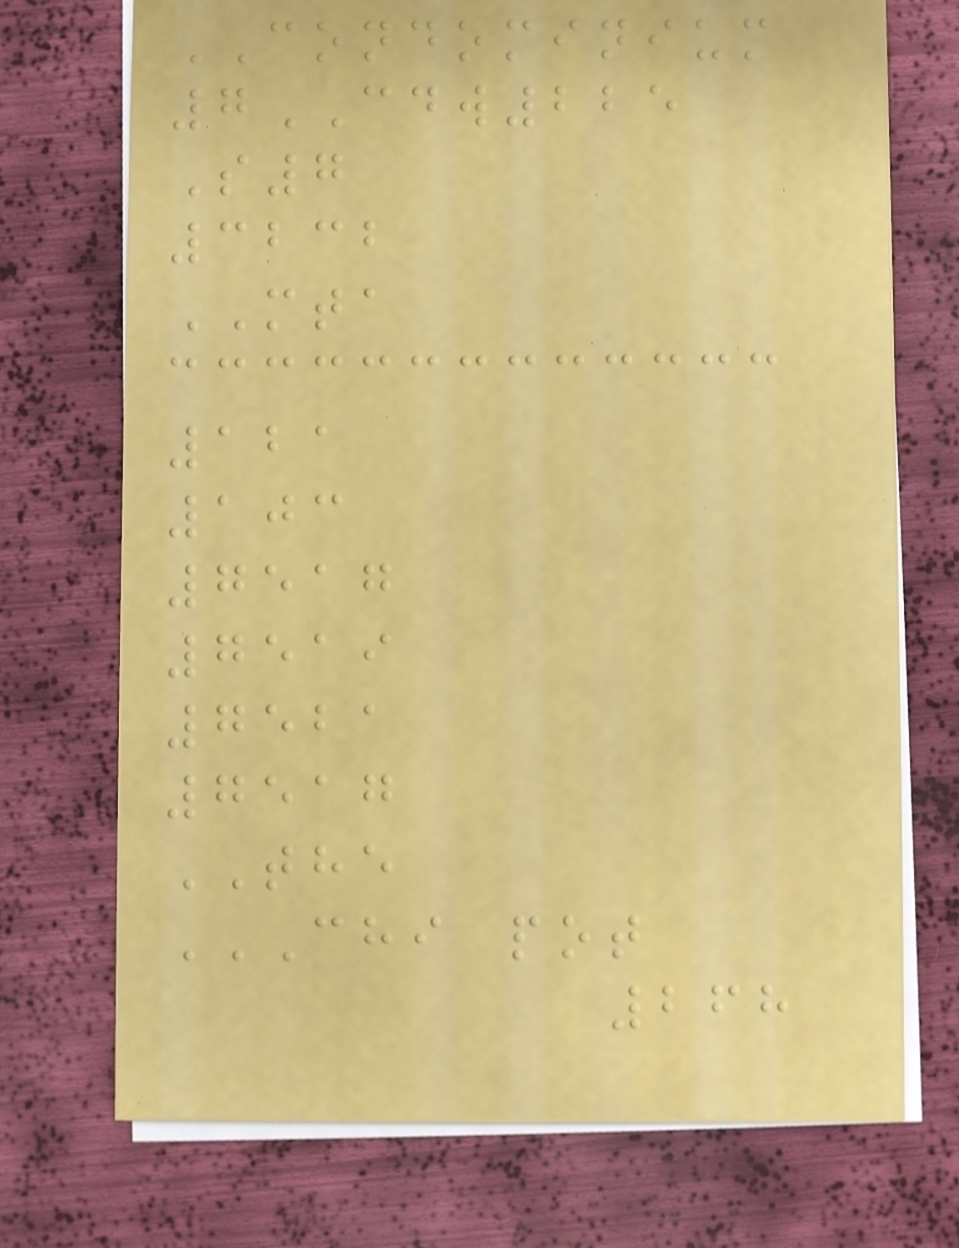CONDOMINIUM
7CDW225
S7
3232
MTA
121
103
7517
7519
7521
7517
THE
CHI POT
268
